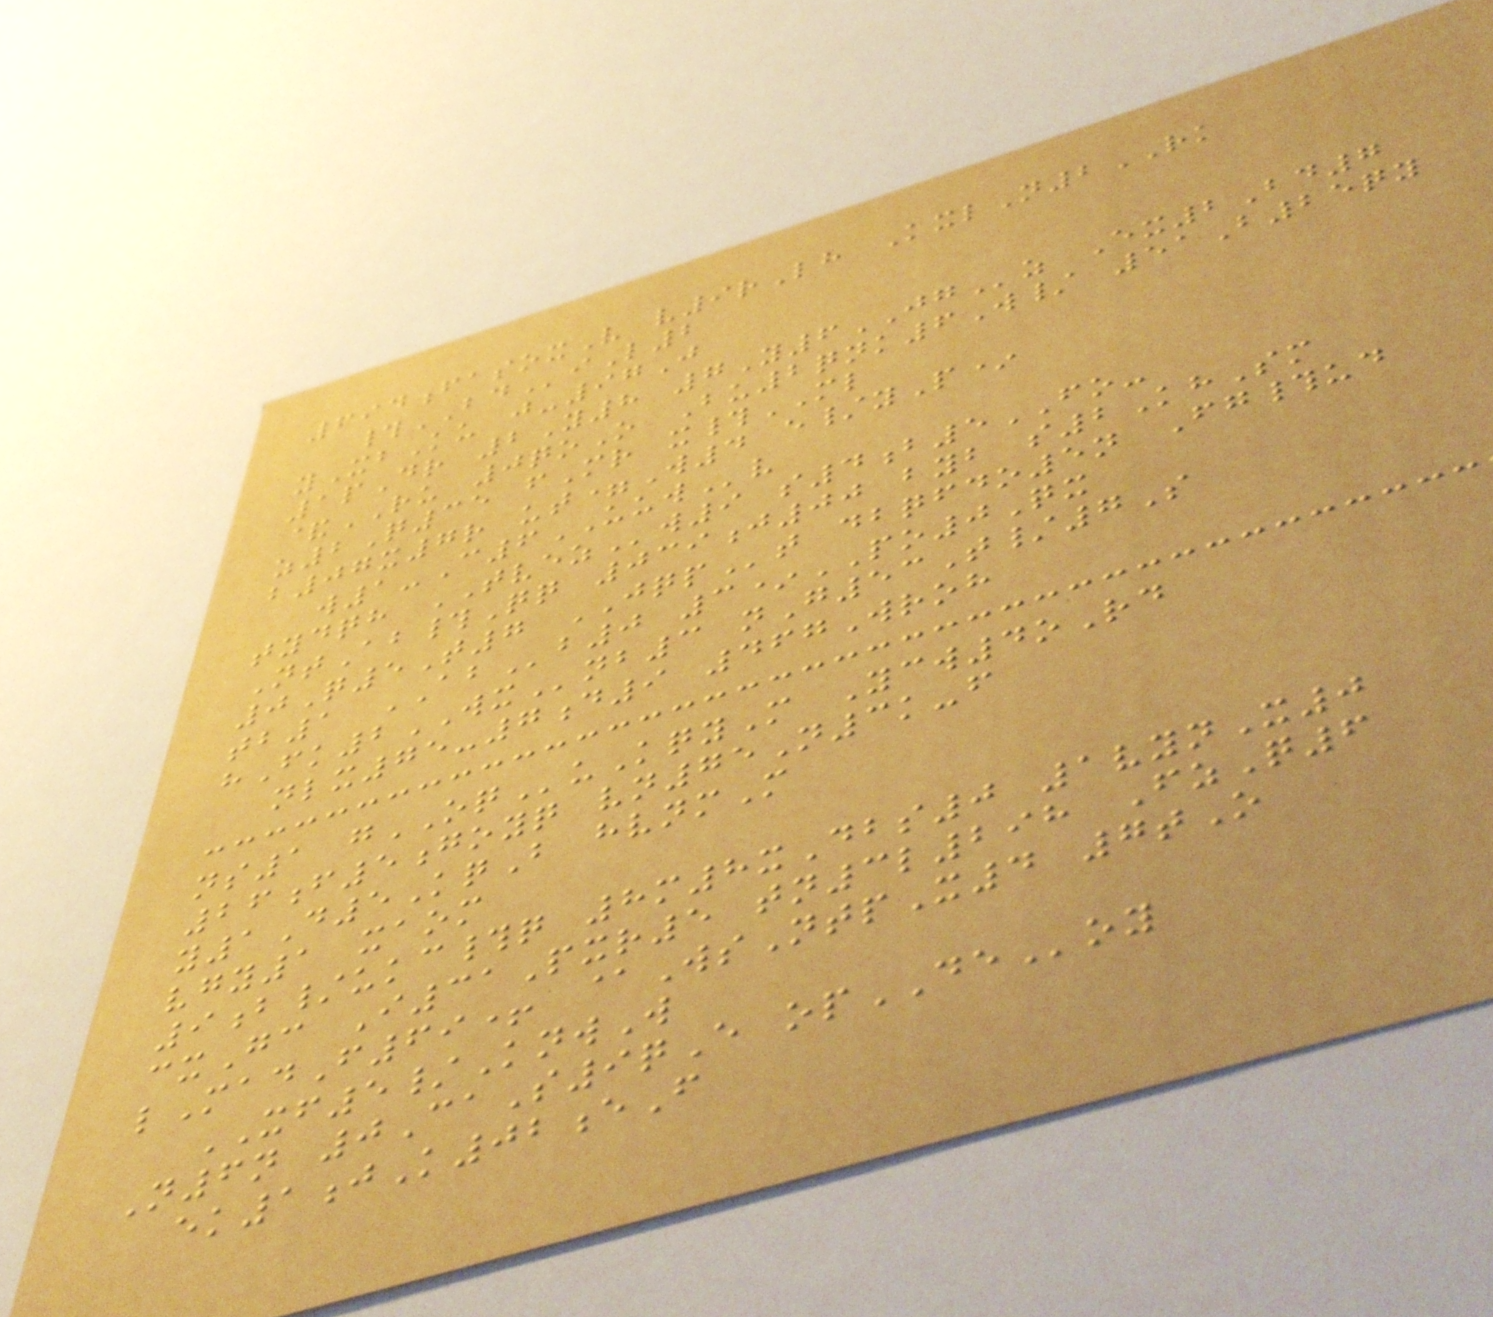694fasoxV v9rLh KxlN2RK
#BDiL2
yXbKu j-97J
1pDr 2Y8 7Y6JGz Ex2Bd7
&RU 0qoO Bu2qnk6W/ 51B25qy
z2Q35 fMr x#ML
b07x7r ut=W4 e/yP*
w1-C6UUWv
tydqh TVEZw9 s4b5FO-
NtAb#Qq 039j00 byb s2KhSm
0Q5T7 JQPt dbqfdo5n Fg#ud
tb1 ABb0 3*PO0Qx
hFk2WXnb3 nG53T/7S
nlx75-7d9 467Wroh
ns1 gOQuKqyM Ycw4oRd
26f5goyq vn75N3k-f
y1D5KqB hvnmM
vgy1 xaom
9b/ukc#q 8m8xDbs0 1vynX0
cxGc I31Pxr5 tn3l298 FzQ6
lMadF69+ @WsNtpX4 7tO
XF5/KnwW
N6n 0CaS9qE opDEoy
ek1jK02eF
